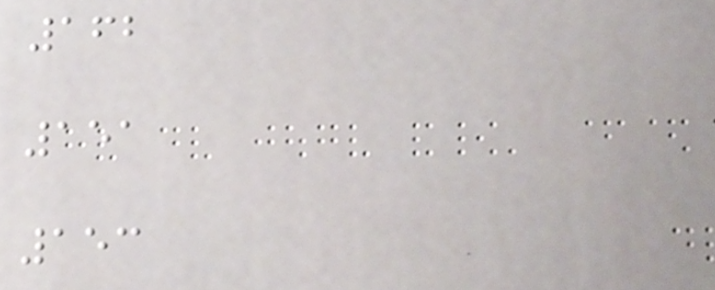162
151
153
